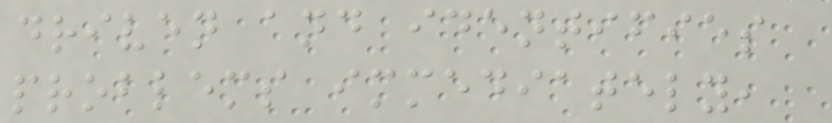driven and identifies
problems immediately,
